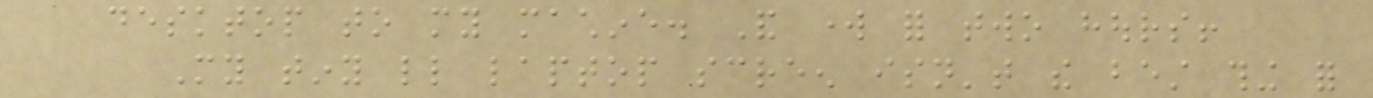desktop to my machine. And work for two hours!
My tiny little laptop screen isn't the best thing for
